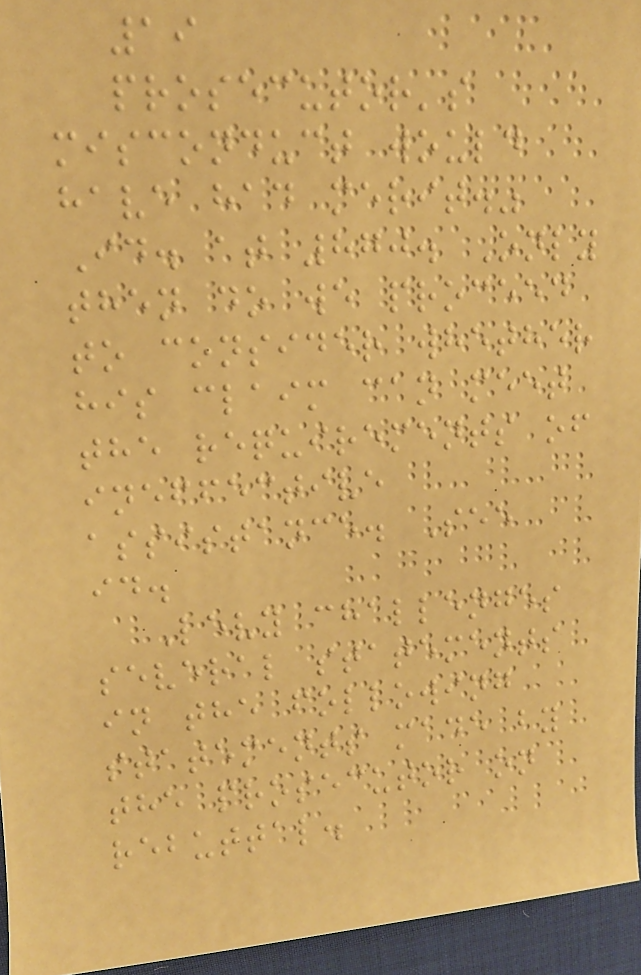19
prosecutor's
misconduct would
have had merit."
Id. at 870. Only
then do we proceed
to consider whether
his claim can meet
the requirements of
ineffective
assistance. See
id.
Levy challenges
several statements
in the following
statements made by
the prosecutor on
rebuttal.
